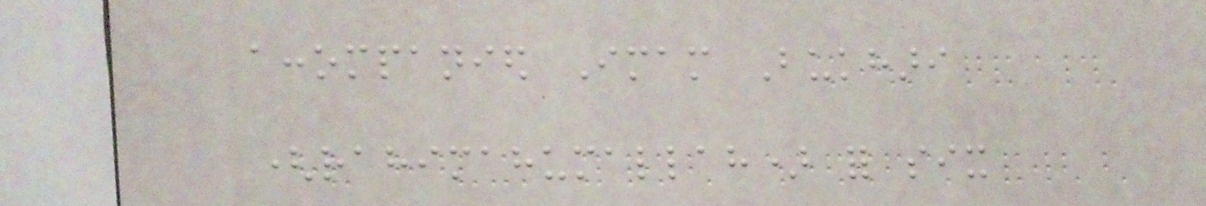accompanied Imam Bukhari
(rahimahumallah) for six
